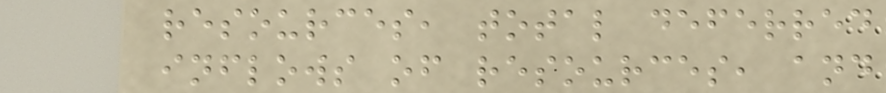resources, total deferred
inflows of resources, and
